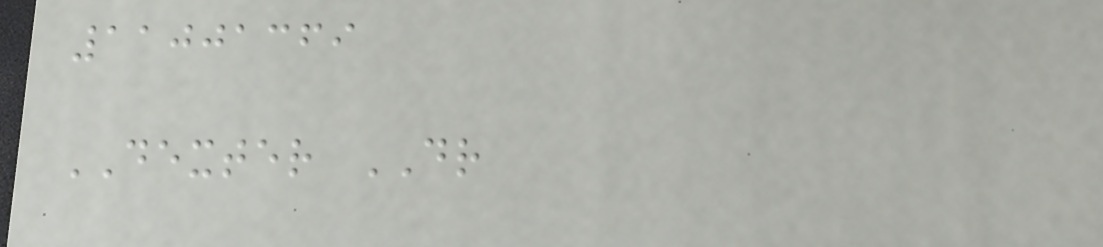11001369
DEXTER DR
